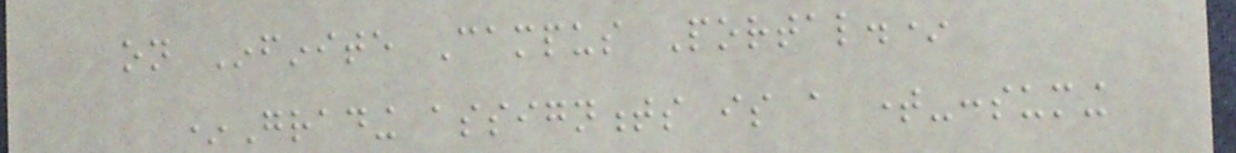on Infinite Campus Portal.*
*Grading assignments is a time-consuming
